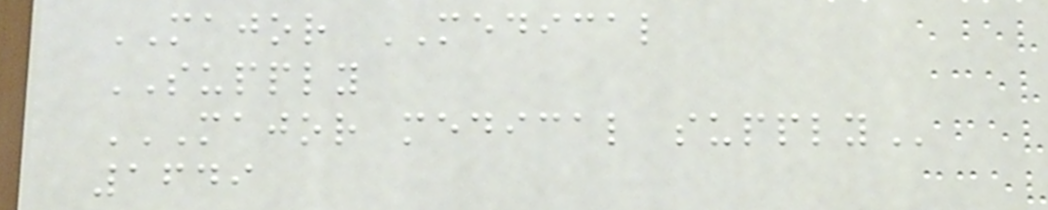MAJOR MEDICAL
SUPPLY
MAJOR MEDICAL SUPPLY
1649
